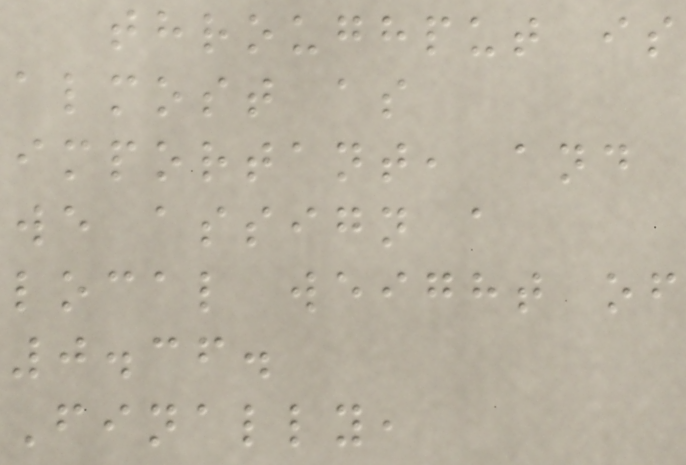throughput is
almost as
important, and
we assign a
local weight of
0.36.
Finally,
